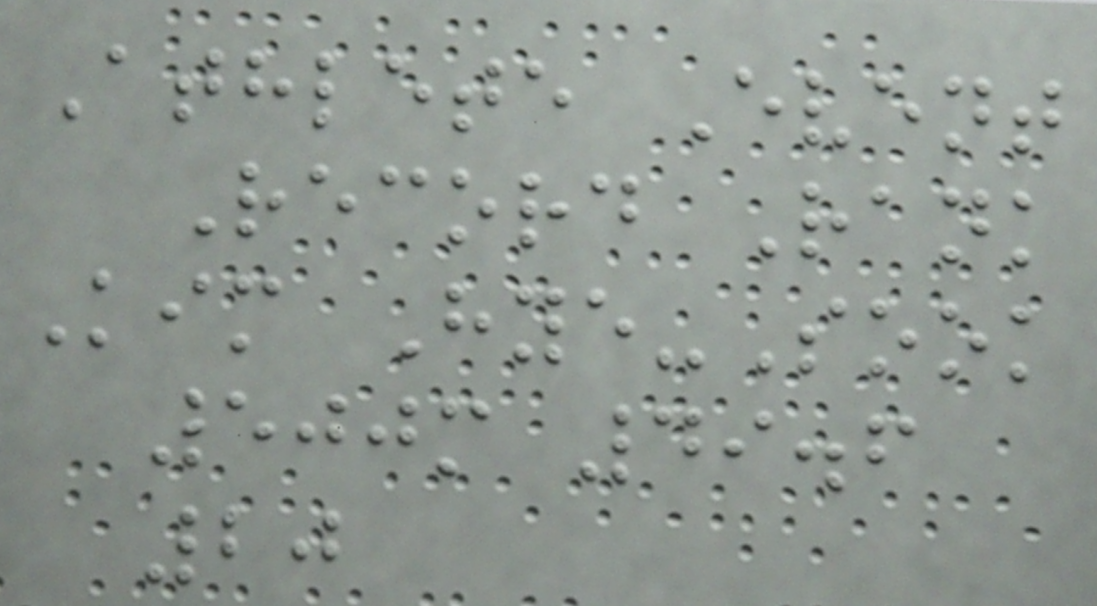Athlete Event
Record Rank
Kim Hye-Sook
500m 49.6
20
